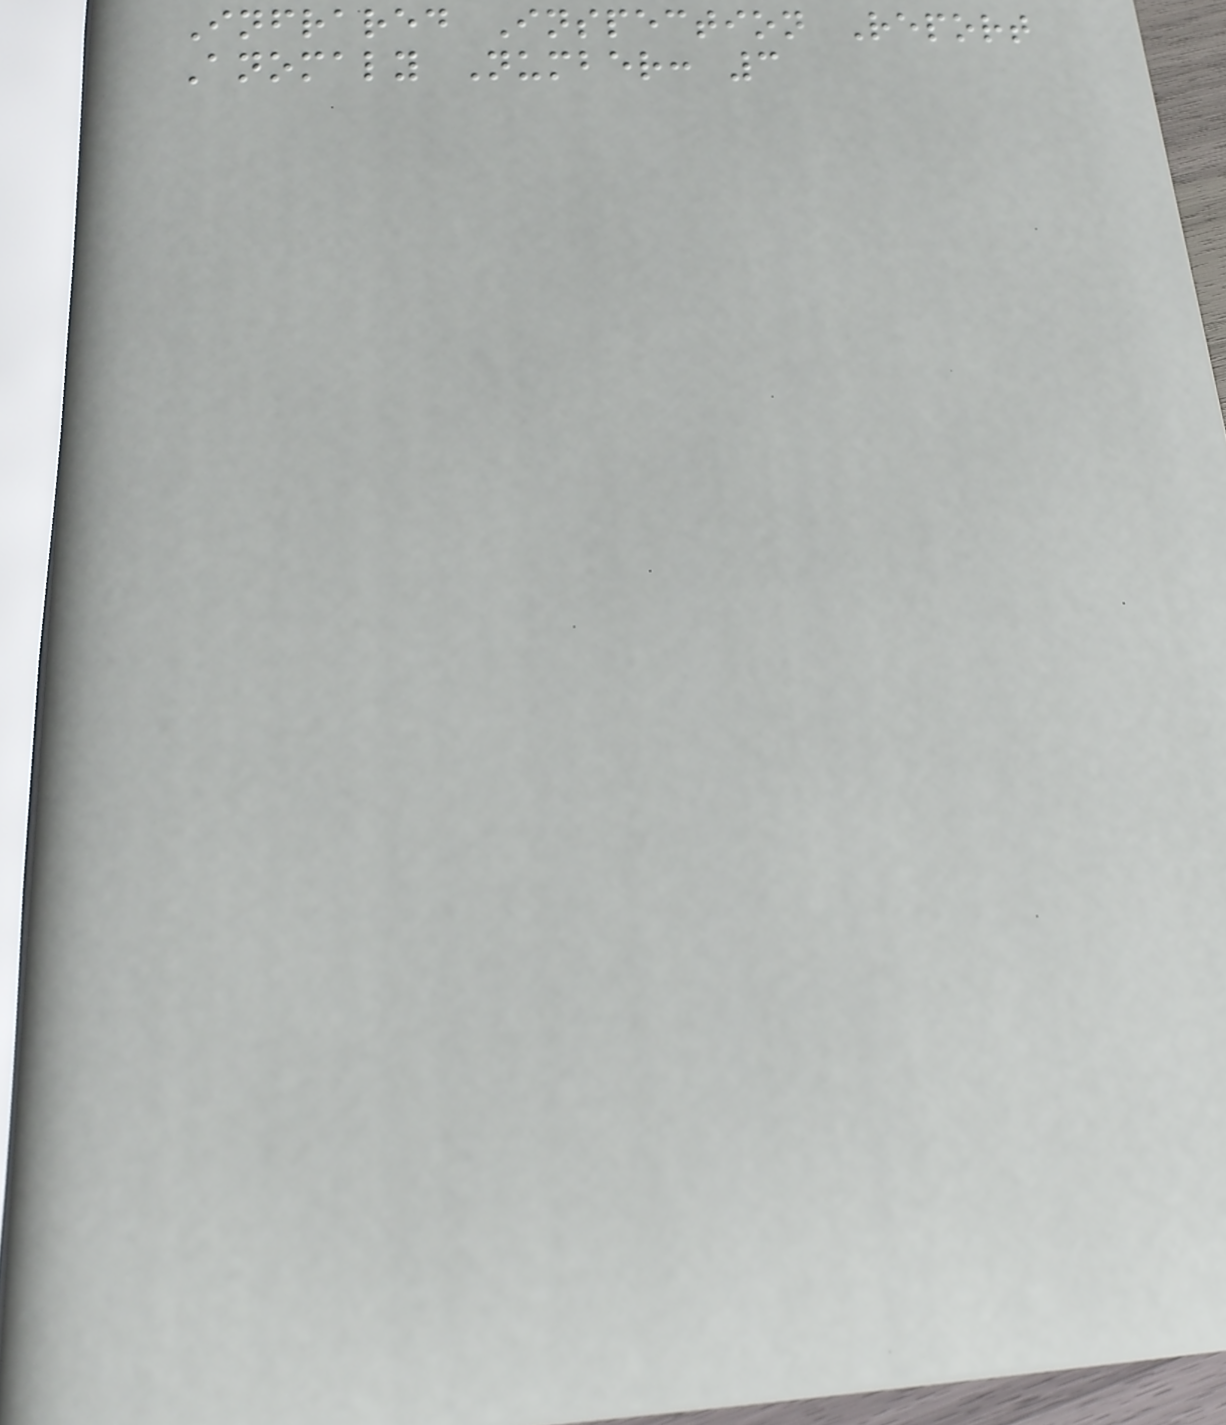Infrared Inspection Report
Anomaly Number: 3
